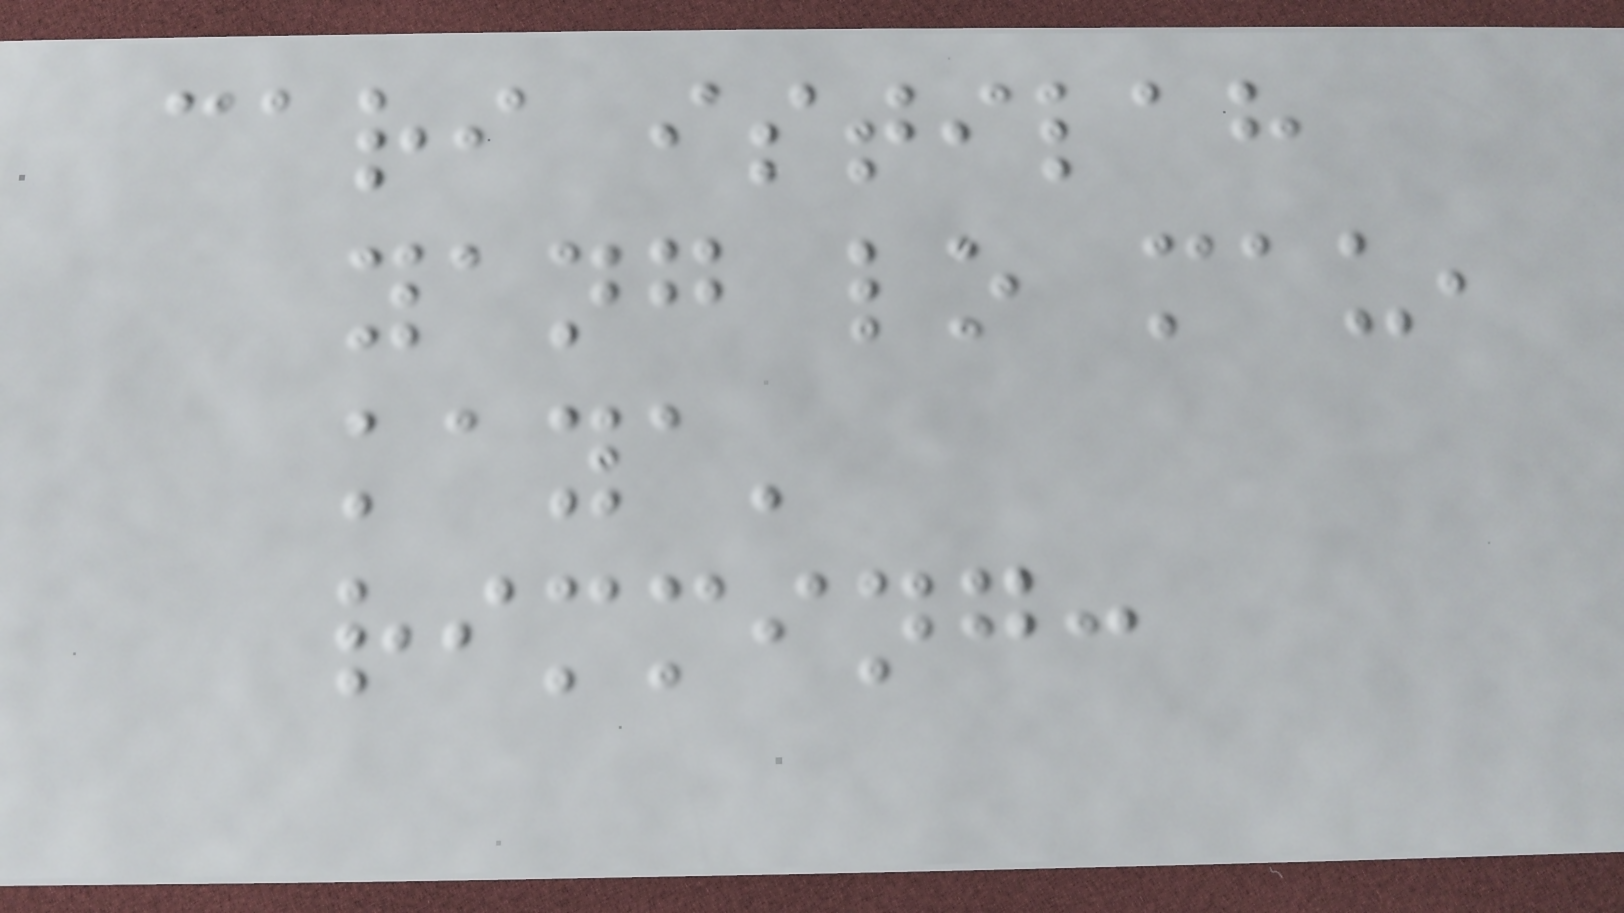cari istilah
yang lo mau,
kaya'
rimming:
